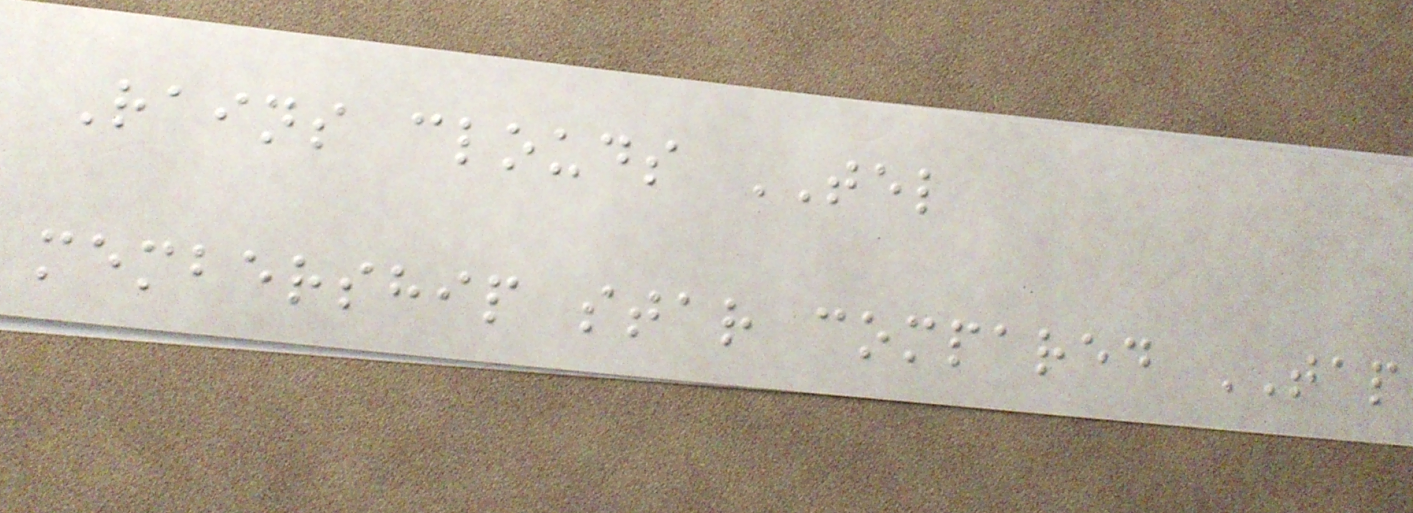Rains clouds TEL
membership star compared TAP
